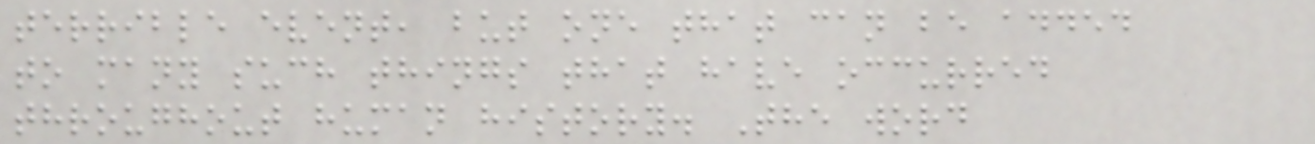terrible event, but one that can be added
to many such things that have occurred
throughout human history. The word
